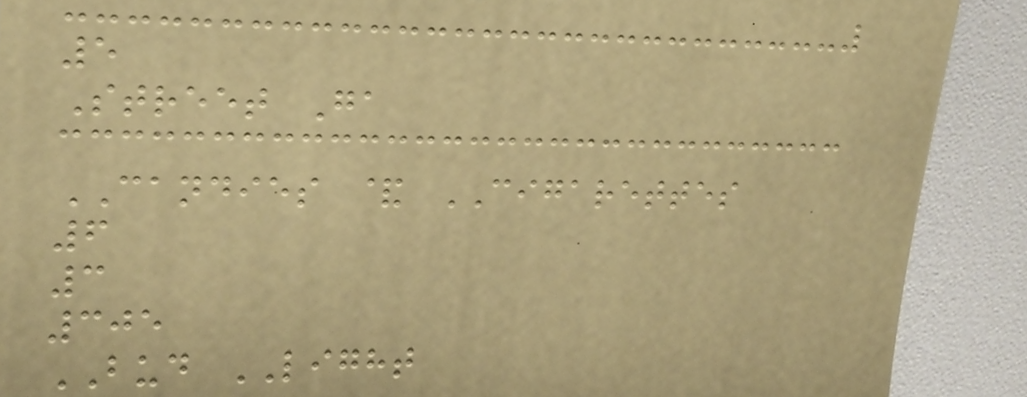5
Street Ga
CANDIES & CIGARETTES
6
3
305
BUD LIGHT
